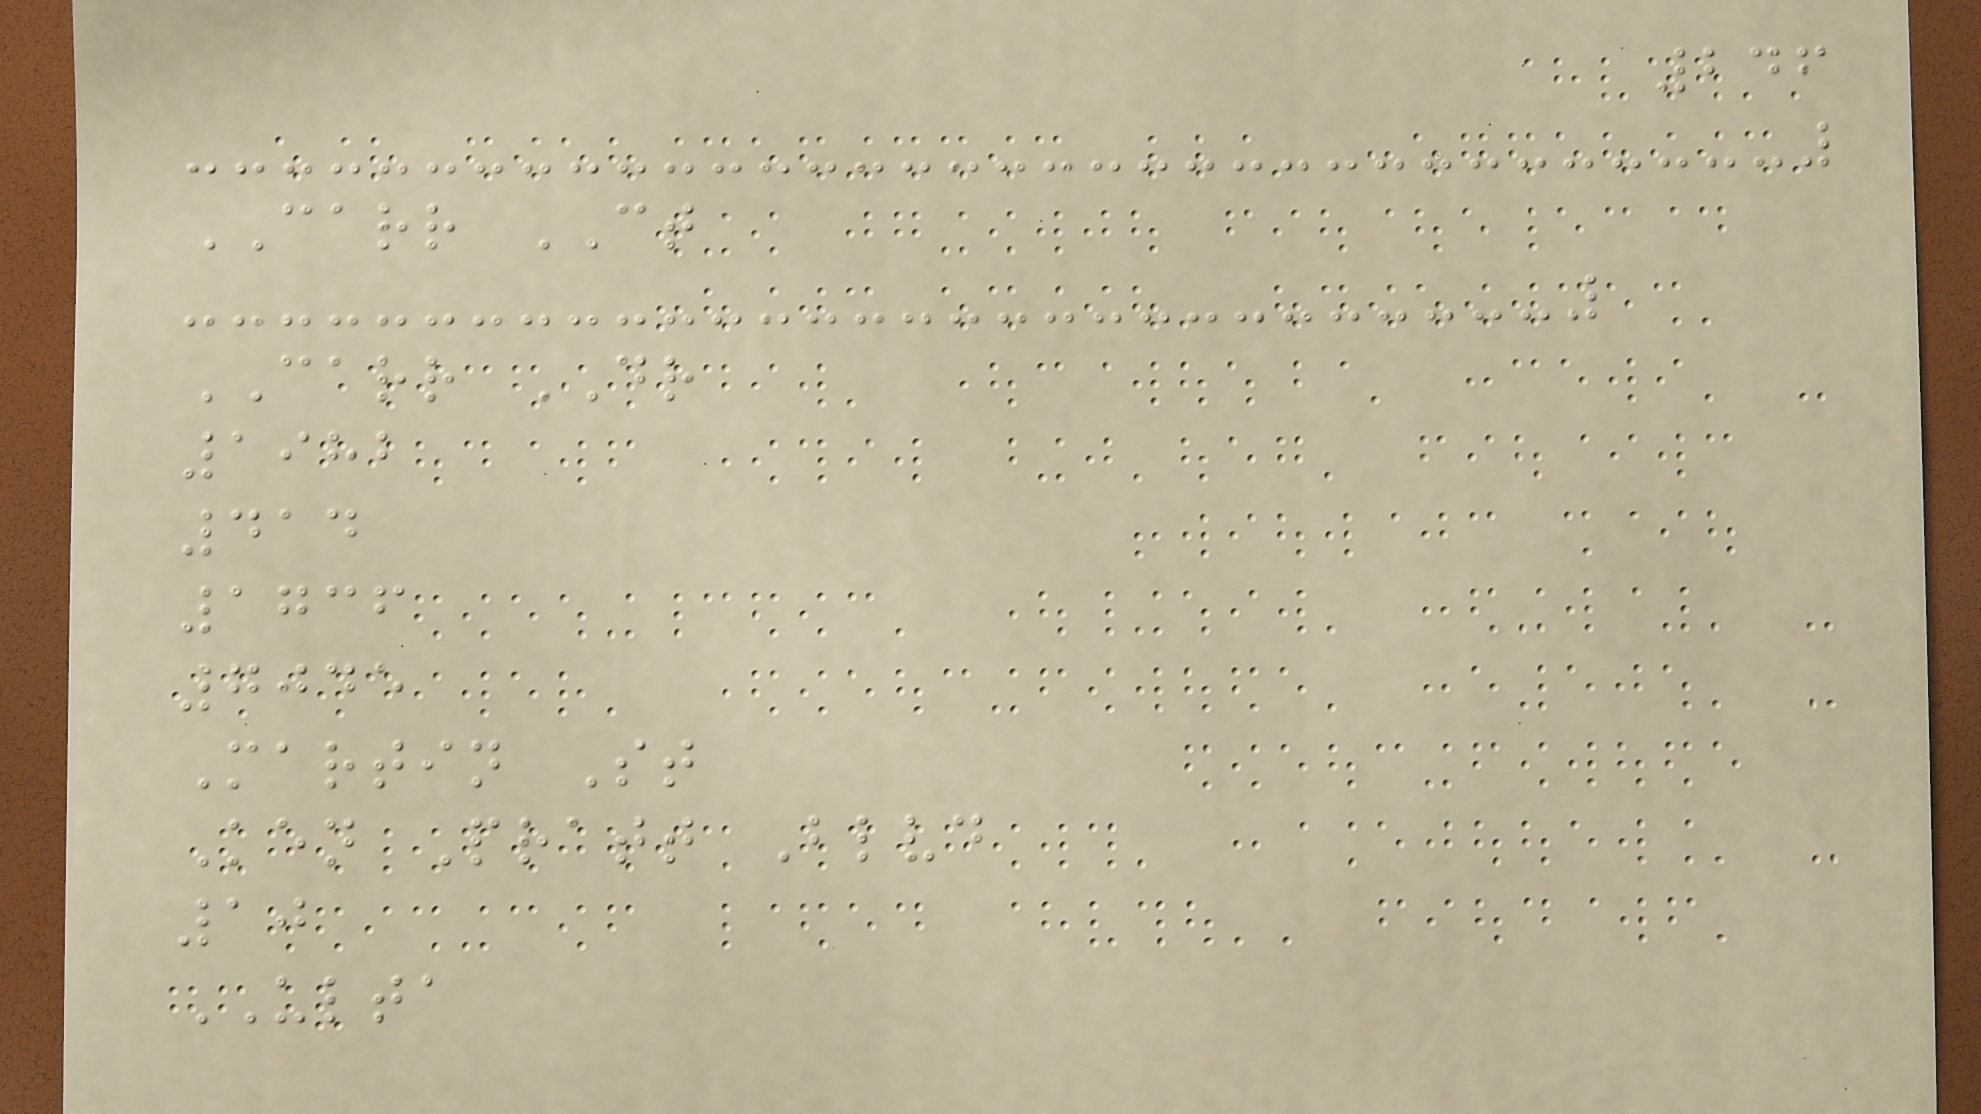246
CARR CT
CARR DR
1982
414
1736
7045
Martin St
Ken Pratt Blvd
10
ULTA
